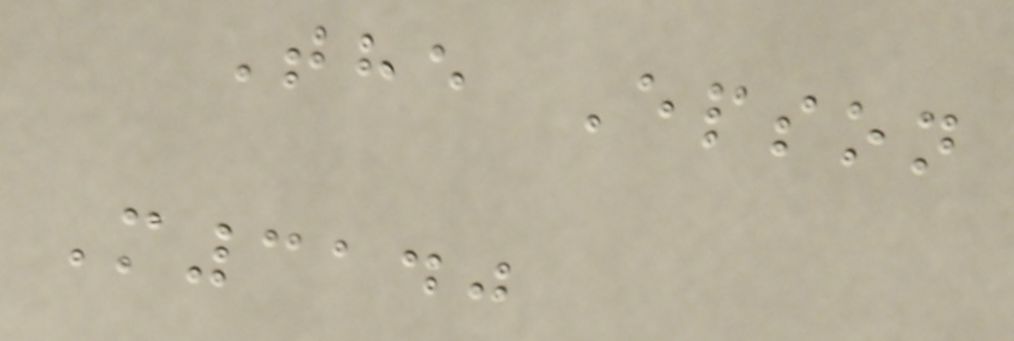The Epson
M3140
